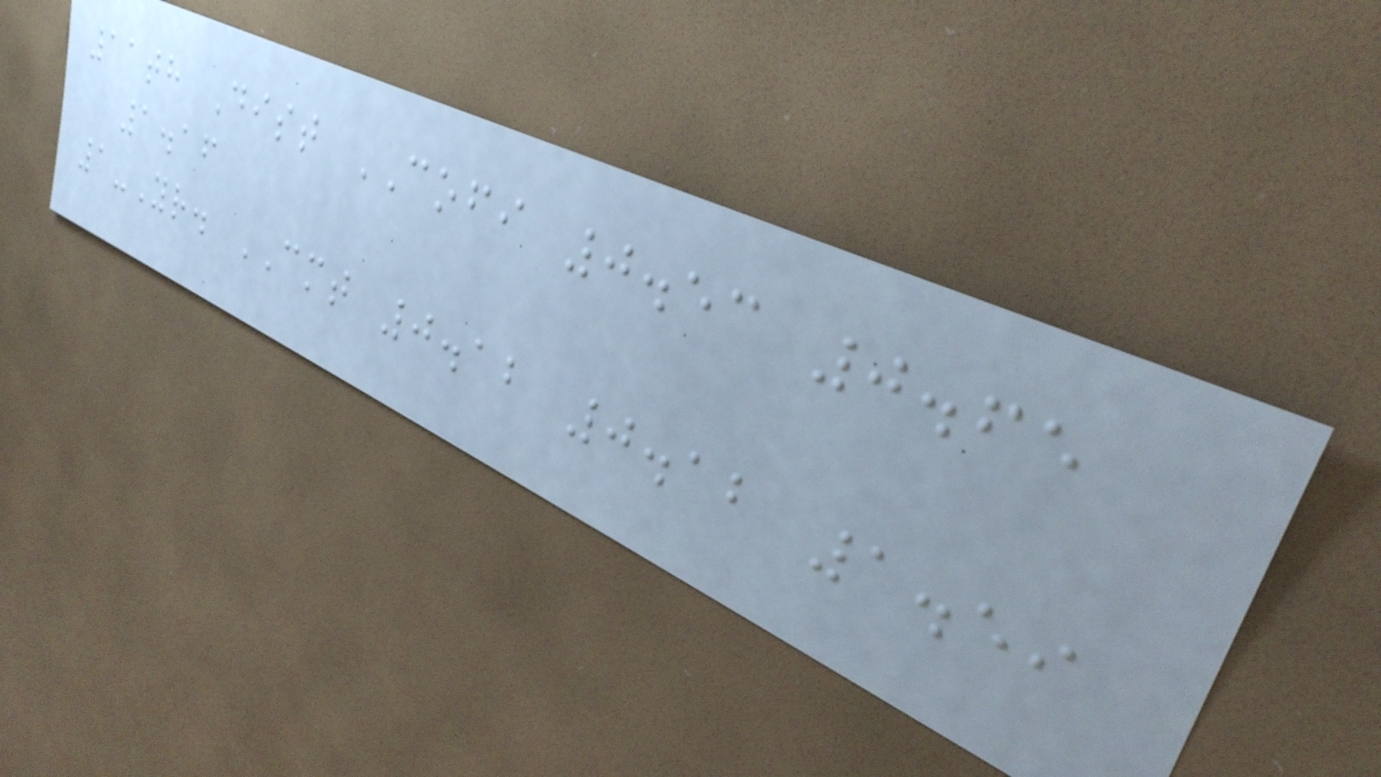11th Dist COFI 0.53 0.65
1.16
1-Yr. CMT 0.12 0.12 1.59
